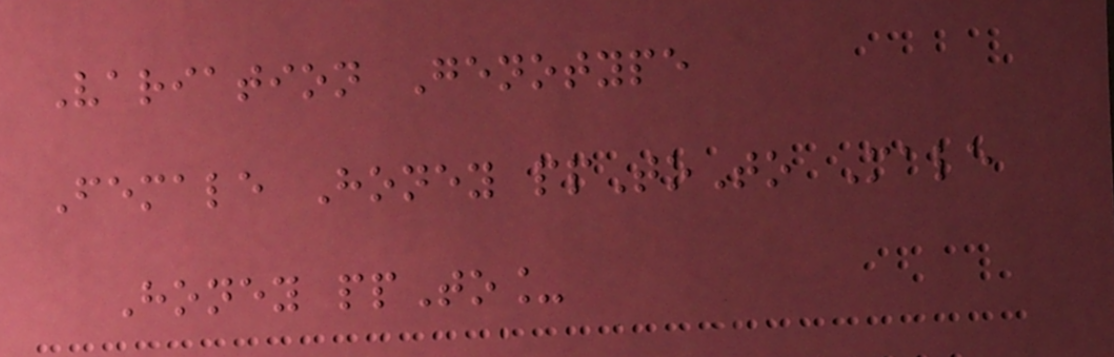Variation Genotype
Female Honey ppToTo Male
Honey ppTo_
